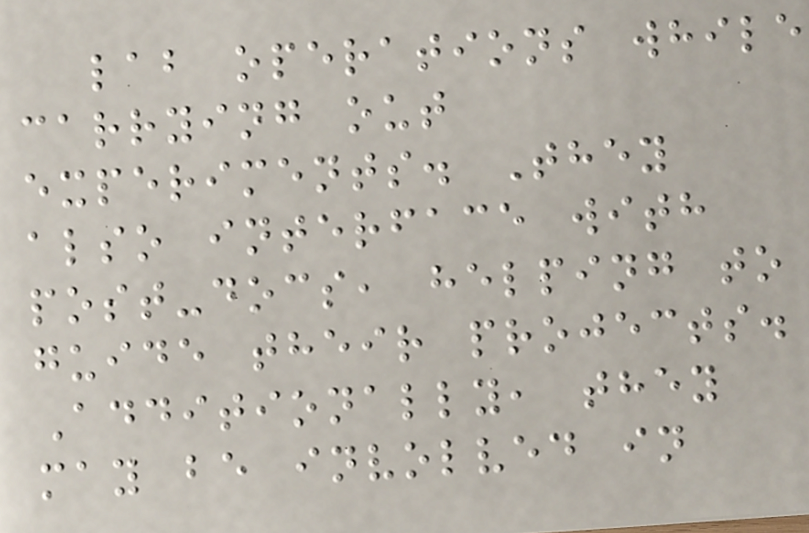lab operations while
carrying out
experiments. They
also interface with
post-docs, helping to
guide their projects.
Additionally, they
may be involved in
